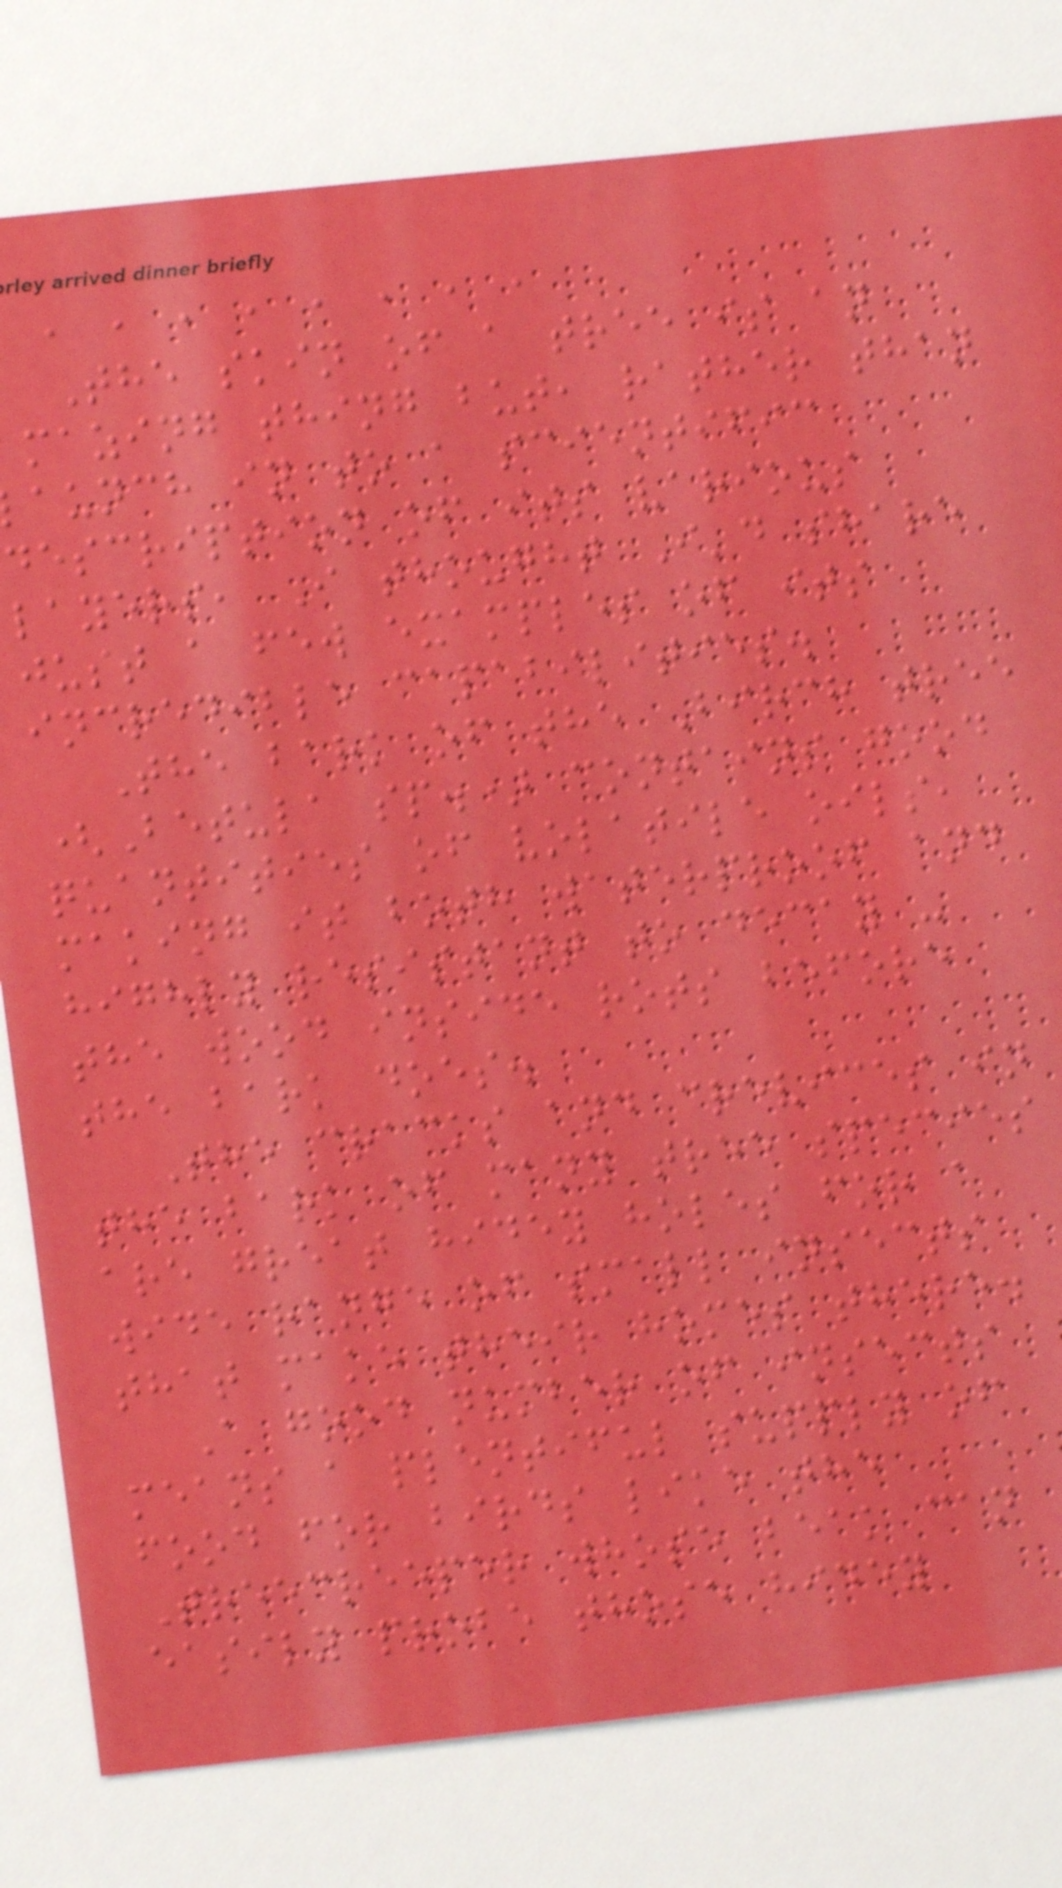, , , , , , , ,
The skin of a tree is an
mazing thing but, rather than
aunch in to a scientific
description of its various
layers, I thought I'd share
just a few examples of its
incredible capabilities.
The bark of the Birch tree
(Betula sp.) contains good
quantities of volatile oils,
making it both waterproof and
highly resistant to decay -
the wood inside rots before
the bark does.
The cracks and crevices in
the bark of many tree species
are great hidey holes for a
wide range of small insects
that make their homes there.
A good number of insects
means a plentiful supply of
food for birds like the
Treecreeper whose beak can
easily probe those hidey
